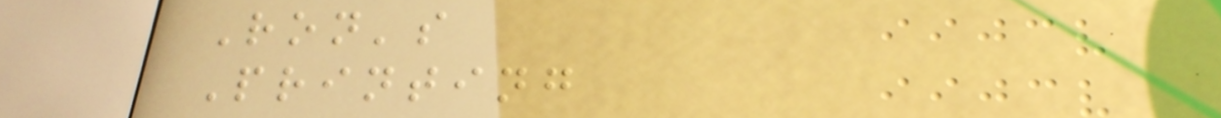Ron's
Printing
